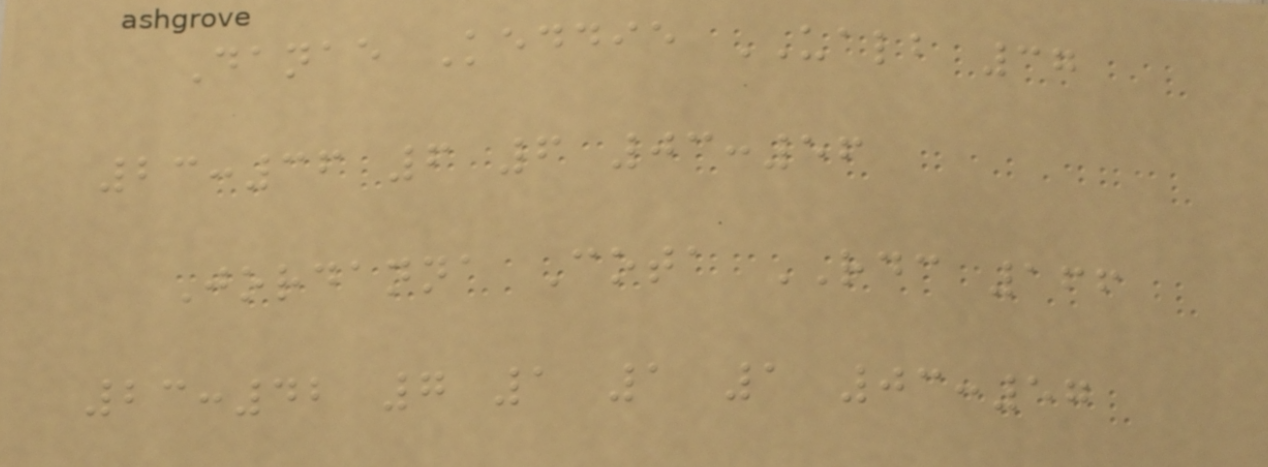Danae Keddie UALB 37
23:36 6 6 03:56
Jordanna Cota RDC 166
23:42 7 1 1 1 03:57
